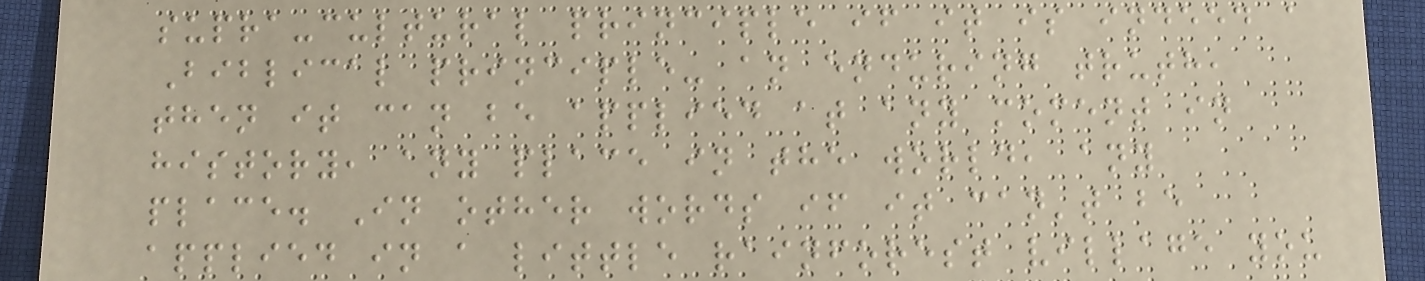supra-cultural principle if it is indeed a
Biblical principle- an enduring truth,
then it can be applied at any moment in
history, any place in the world, any
place. In other words if it can't be
applied in a little rainforest village you
